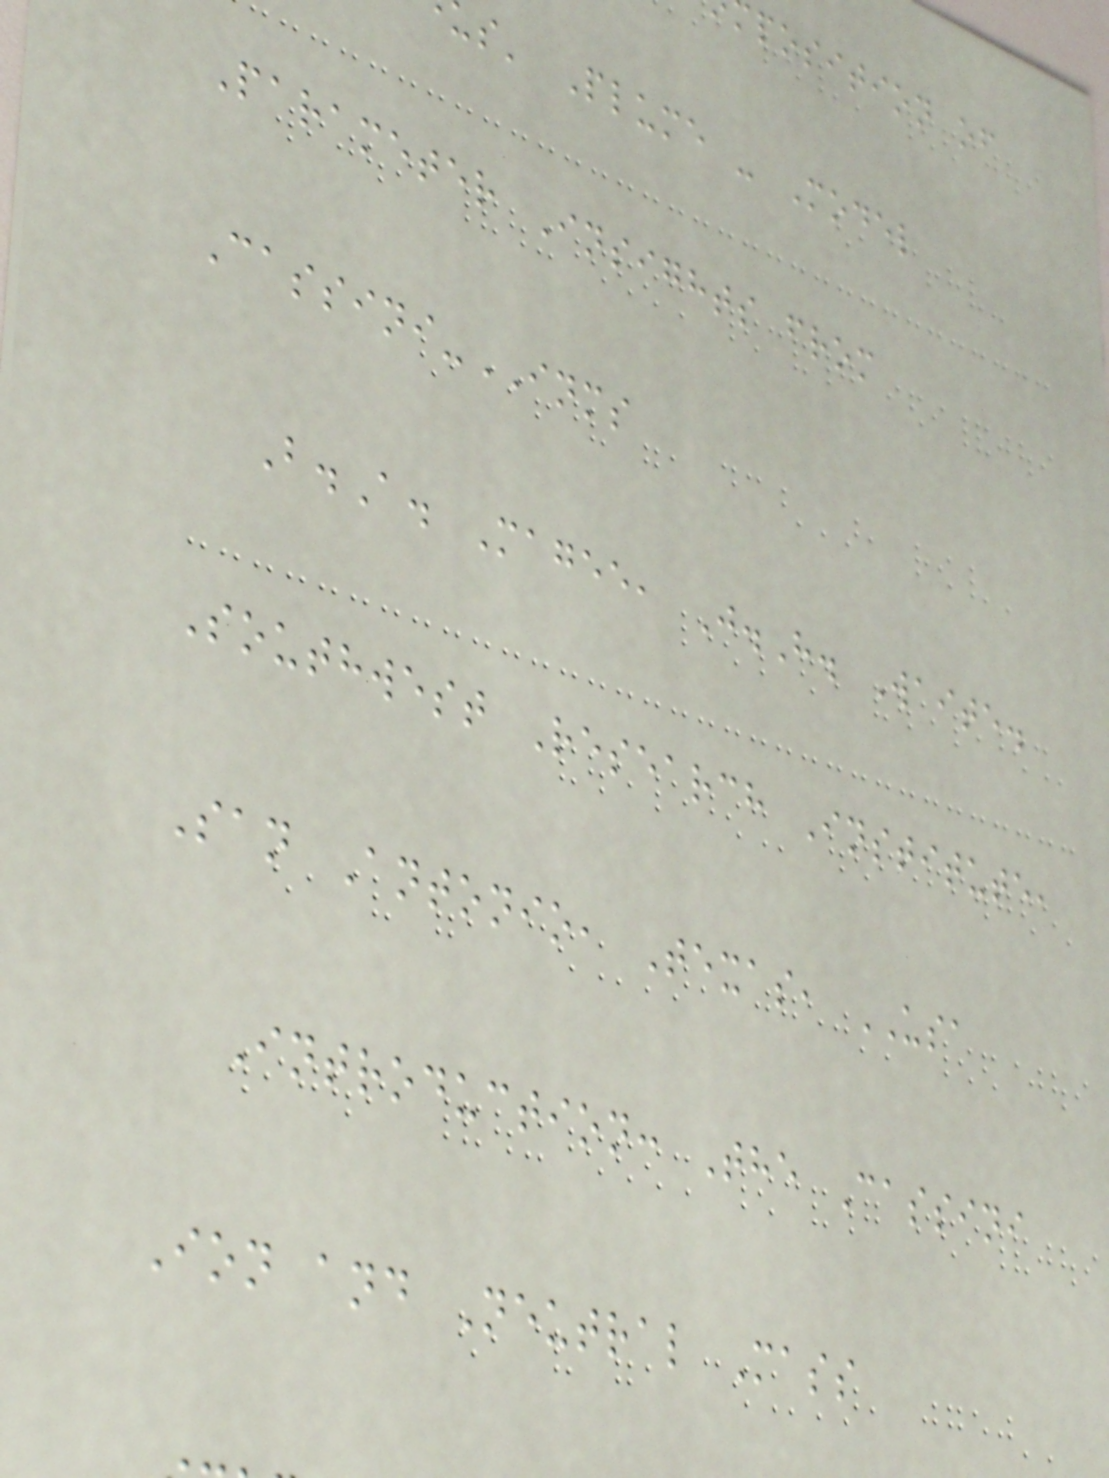position of
s' Plume - Model
Parameter Insights from
Cassini-INMS
B.A. Magee, J.H. Waite.
Southwest Research Institute,
San Antonio, Texas, USA
Introduction: The Cassini
Ion and Neutral Mass
